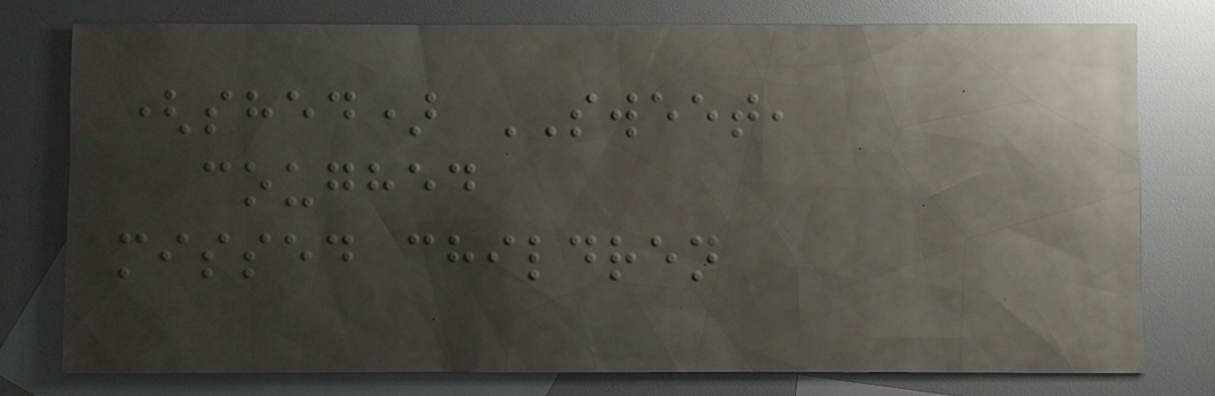(shed) SWEET,
coughed
missed children
